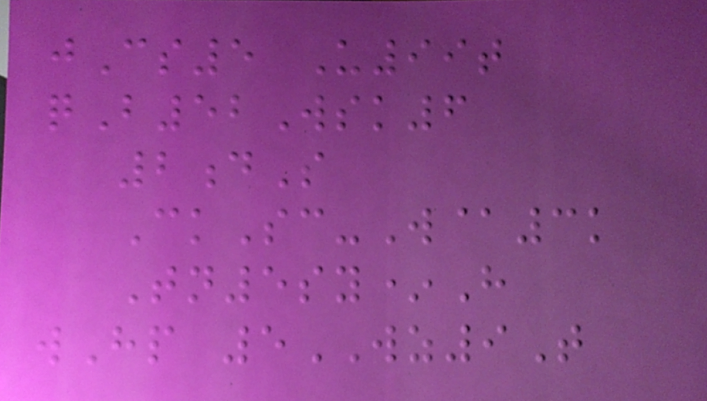jCs5 U99t
qB52Wsk6
2dS
CkSc-W@3k
Tn5sy*H
wHp 5WZ9T
